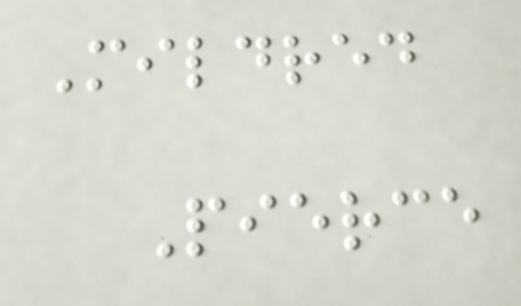Mildred
Pierce
